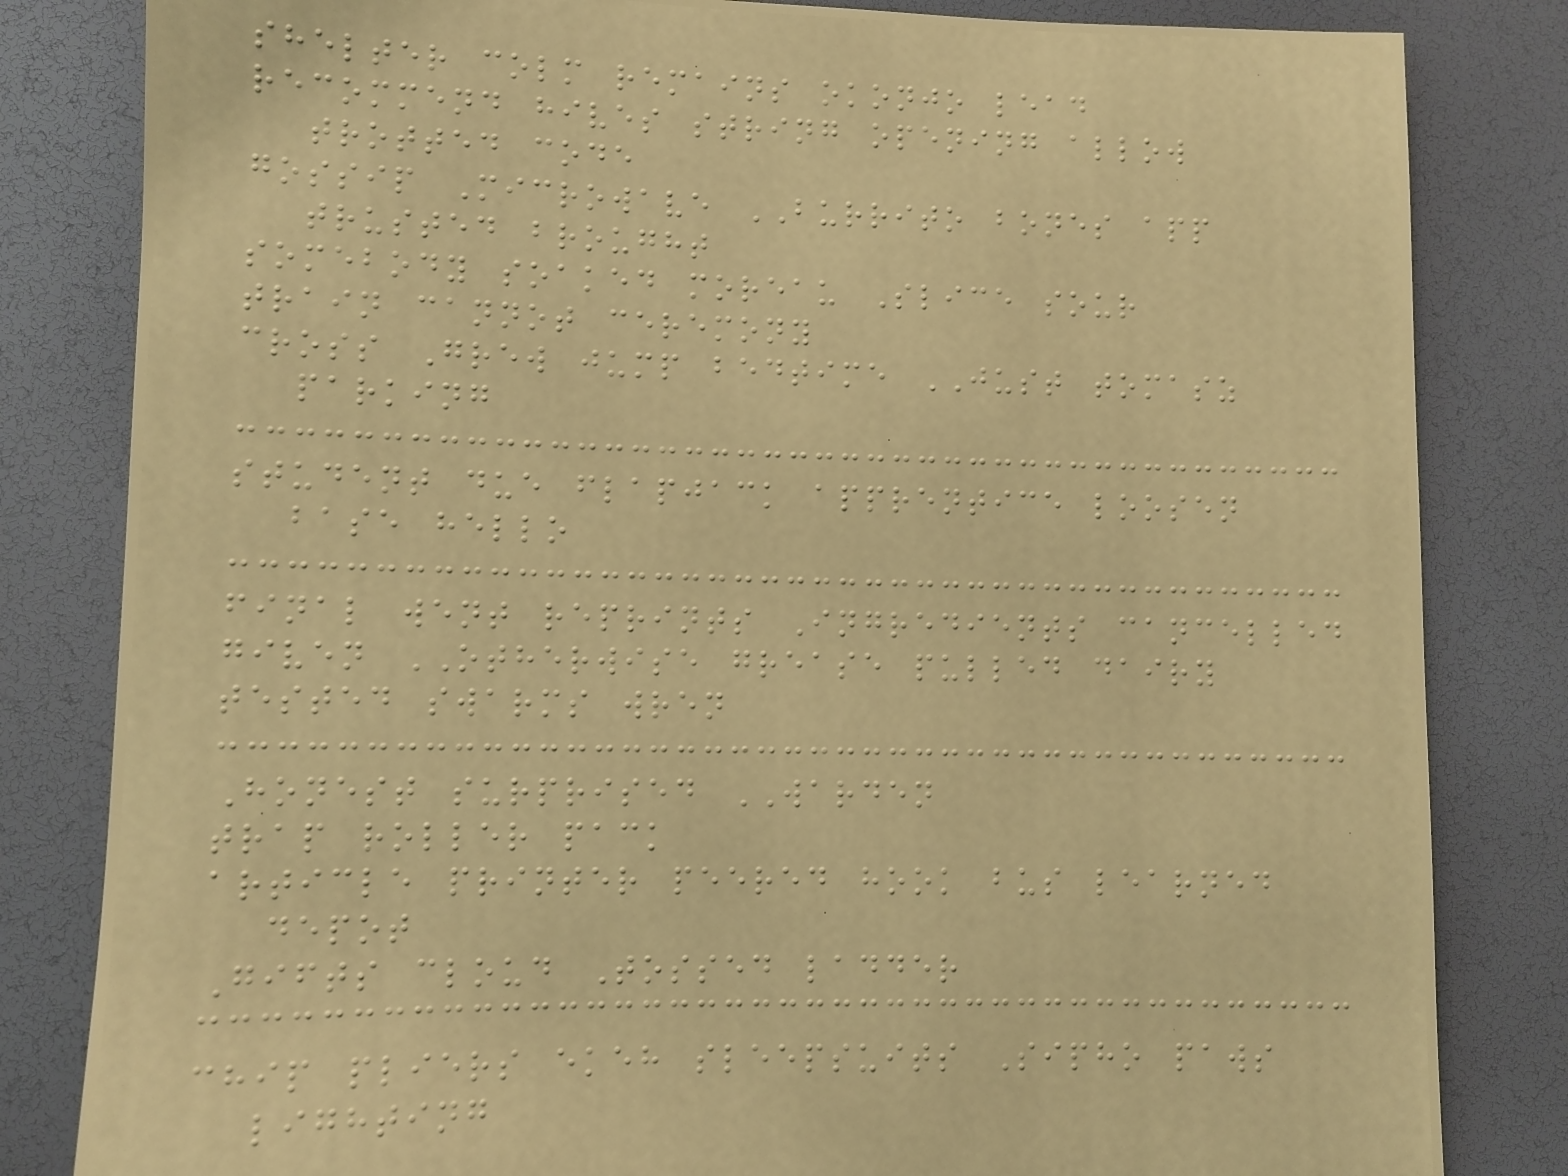shelter colm remains okonjo lead
recommend hives string opening allow
trotted code
gossip Microwave BURRITO bones app
trusted brought
somebody soaked moreau Slice sour
train cannot ceremony
cross Grew jump bedtime JUST tomasz
parking
student due flapjack apprentice loosen
base hello
final went reprints Ingredients cancelled
given OTHERWISE grease pulled dairy
tested swarms wren
Honest surprised WARDEN
trap roller pack
article printer peered hook bus learned
depot
Gifts cloud Tossed ladder
chip pliers ekeh sleepsuits Sipho paws
lighting
